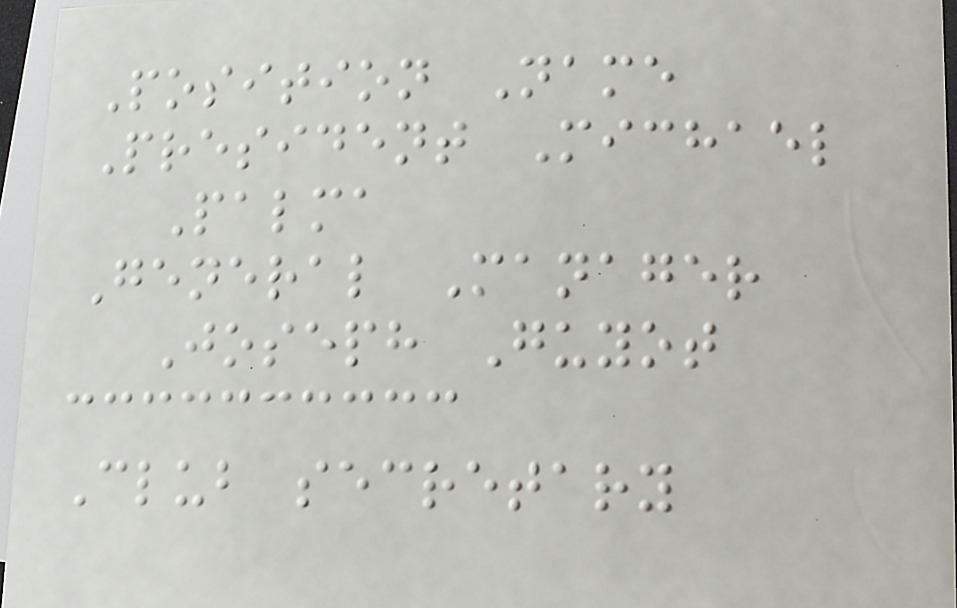Position Name
President Michael
Palma
General Manager
Joseph Guyot
Club secretary
